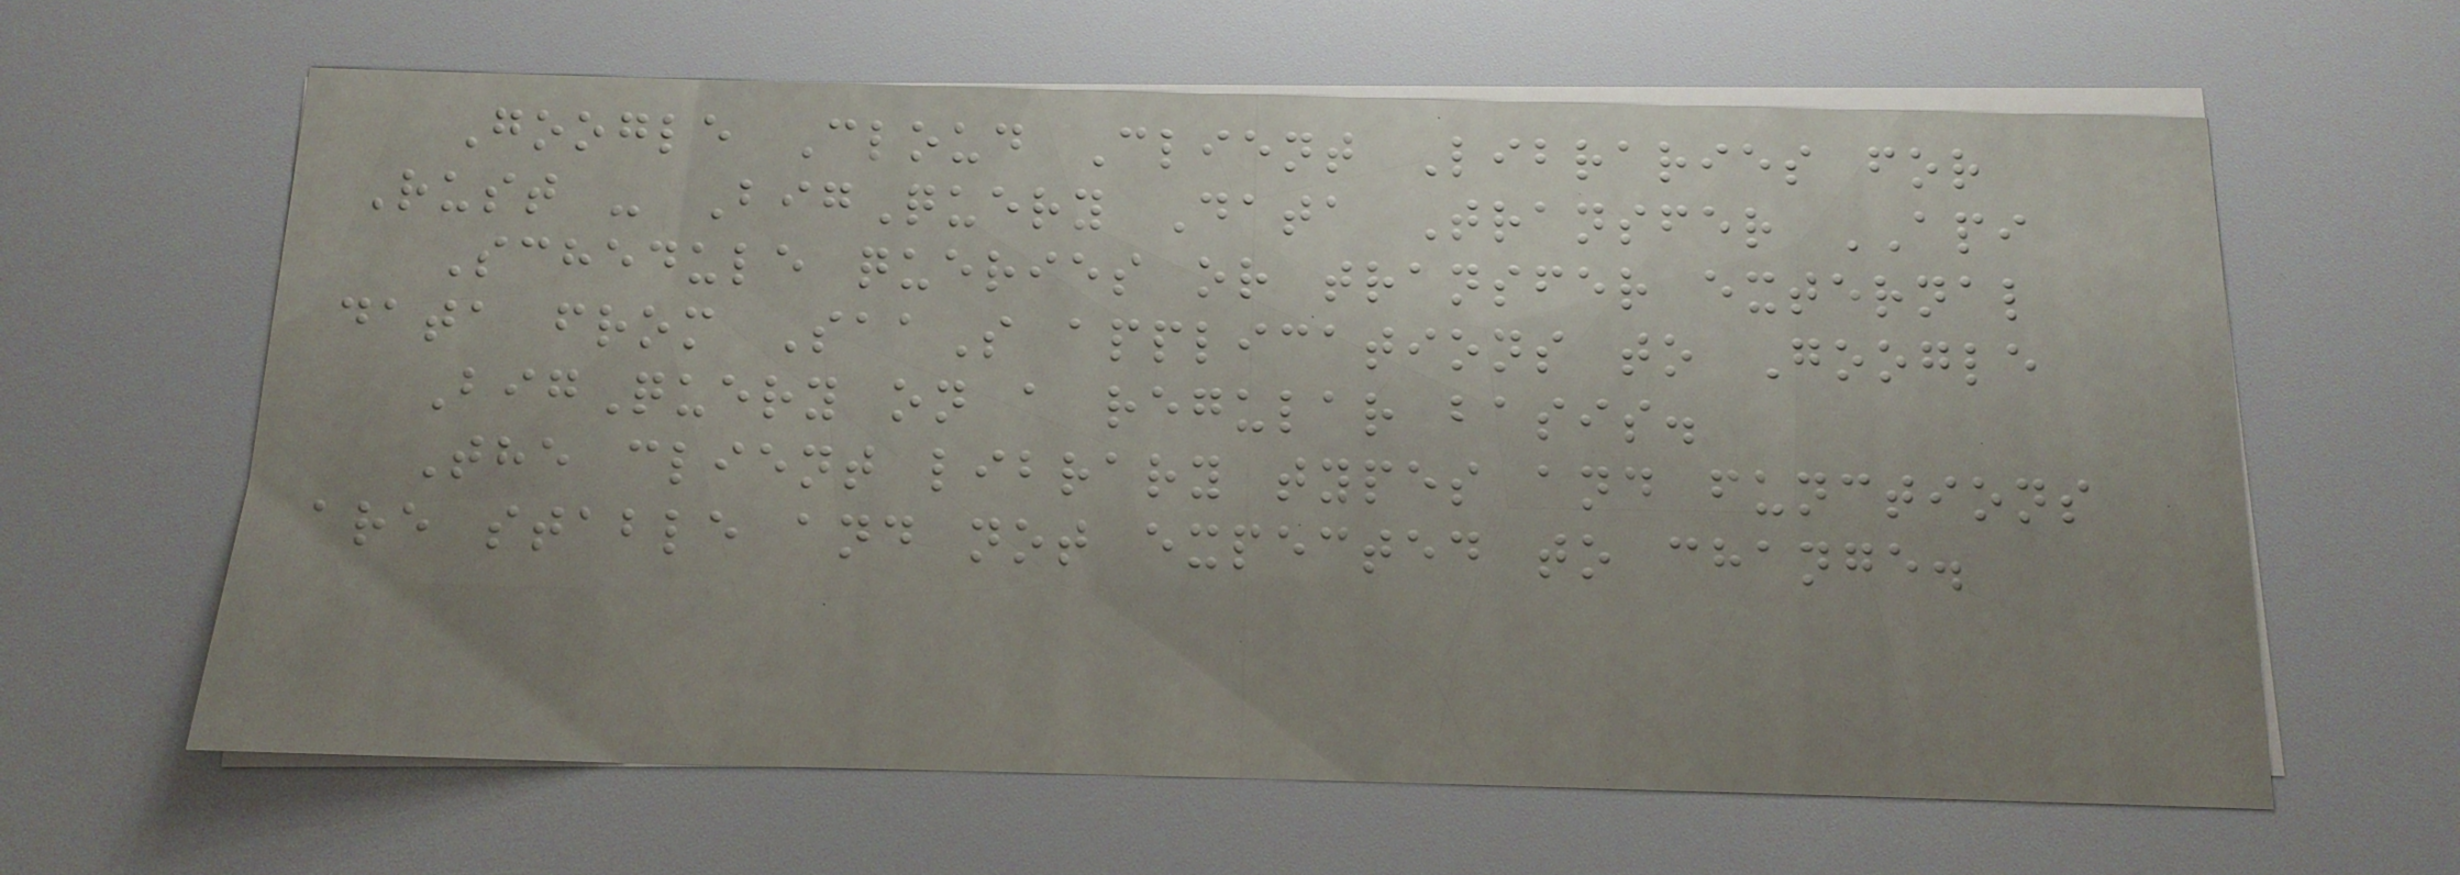Google Cloud Client Libraries for
Rust - BigQuery Data Transfer API
Schedule queries or transfer external
data from SaaS applications to Google
BigQuery on a regular basis.
The client library types and functions
are stable and not expected to change.
